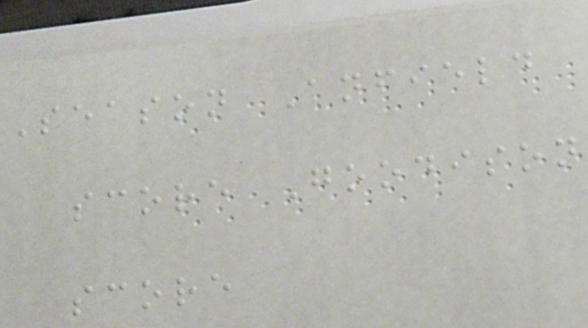Season Anfield
score Goodison
score
